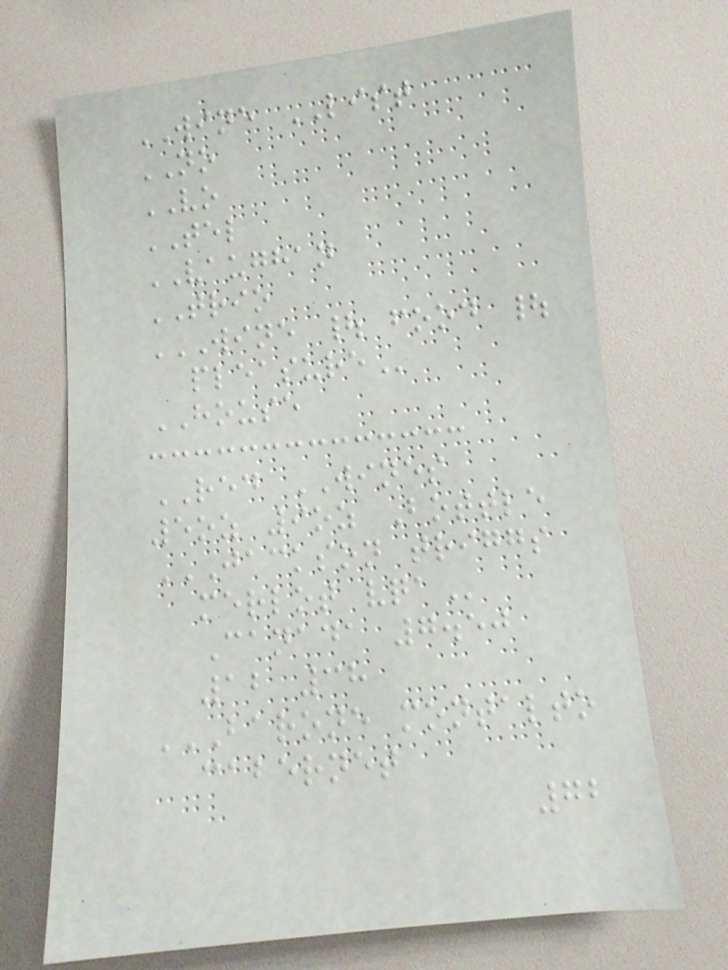WINE LIST
NO
VO
TEL
VAUGHAN
TRIO
WINE | FOOD |
PLEASURE
HOUSE
RED WINES
5oz 9oz Bottle
JACKSON TRIGGS
MERLOT VQA
Canada 7.50
12 38
BARONE MONTALTO
CABERNET
72
